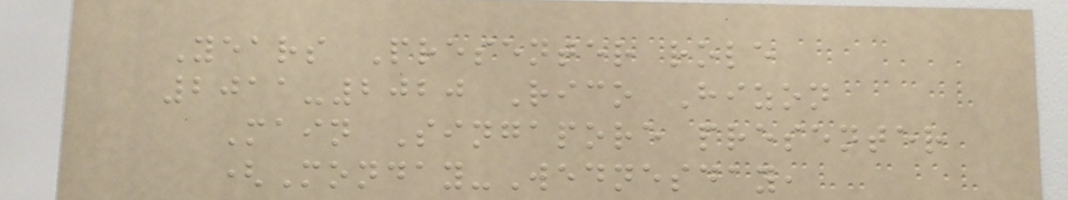Years Presenter role
2011-2020 Rico Hizon
Main Singapore presenter
(Monday-Wednesday,
